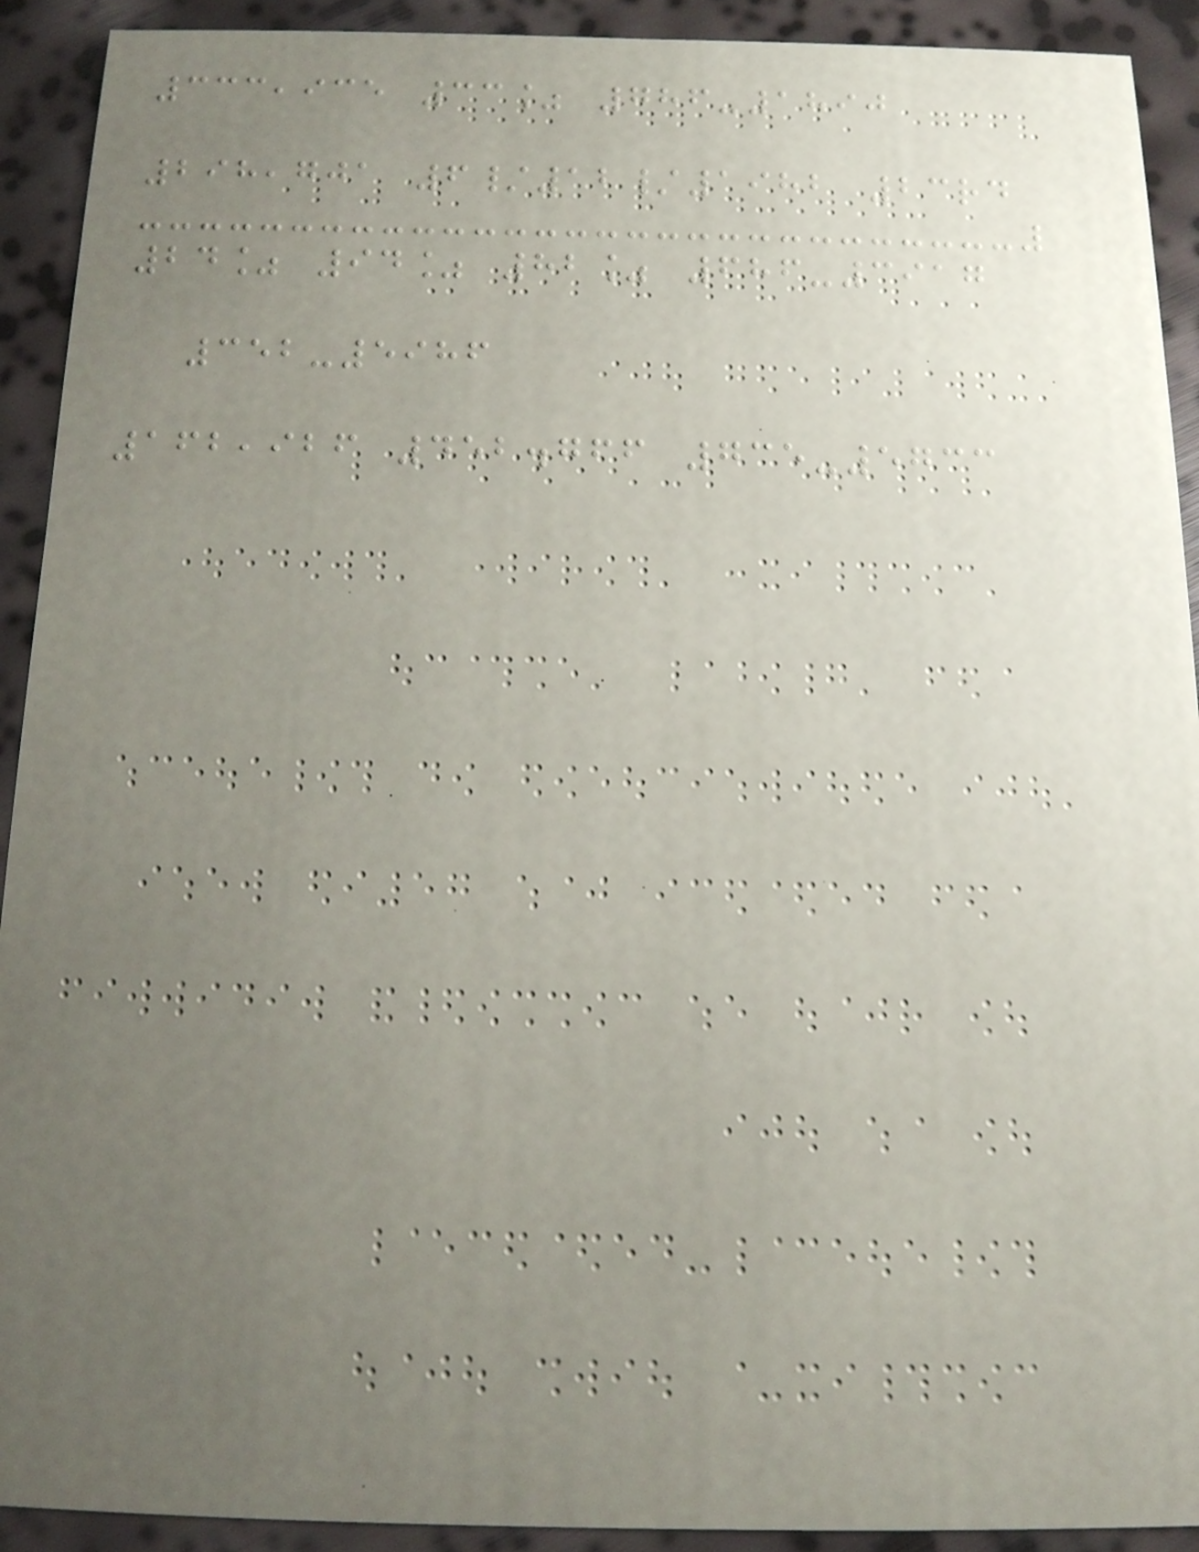333,935 33% 786-1890
298,701 6/12/1982 23rd
24% 94% 82% 686-3917
352-5986
162,926 452.766 735-5733
